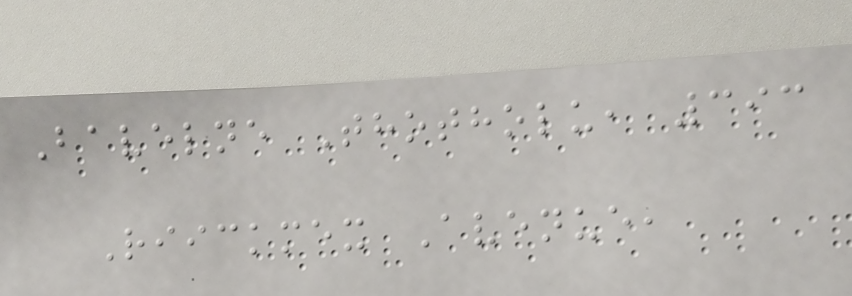Bavelne Thotholu, 393
Riickmex Avenue,
